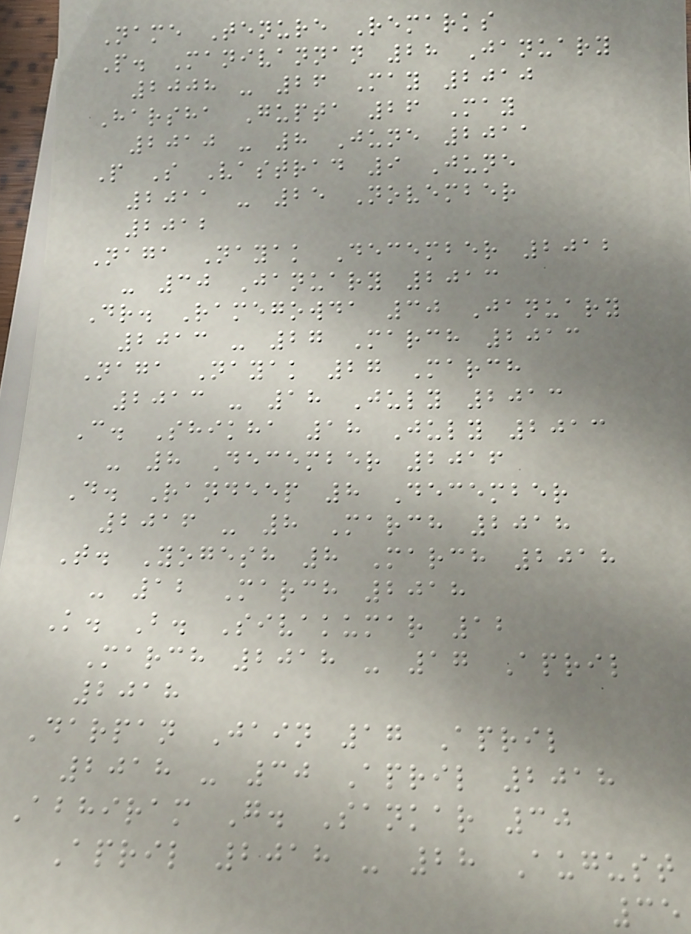Name Tenure Remarks
P. Manivannan 28 January
2008 - 26 May 2010
Harsha Gupta 26 May
2010 - 8 June 2011
P S Vastrad 9 June
2011 - 25 November
2012
Naga Nayak December 2012
- 30 January 2013
Dr. Ramegowda 30 January
2013 - 27 March 2013
Naga Nayak 27 March
2013 - 18 July 2013
C. Shikha 18 July 2013
- 8 December 2016
D. Randeep 8 December
2016 - 8 March 2018
T. Yogesh 8 March 2018
- 12 March 2018
K. B. Sivakumar 12
March 2018 - 17 April
2018
Darpan Jain 17 April
2018 - 30 April 2018
Abhiram G. Sankar 30
April 2018 - 28 August
35
